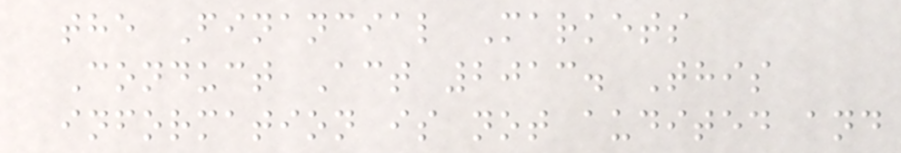the Financial Markets
Conduct Act 2013. This
information is not audited and
